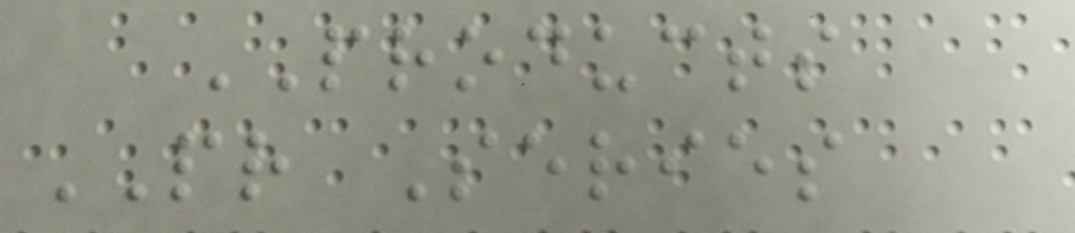PRODUCTS
PR Series
